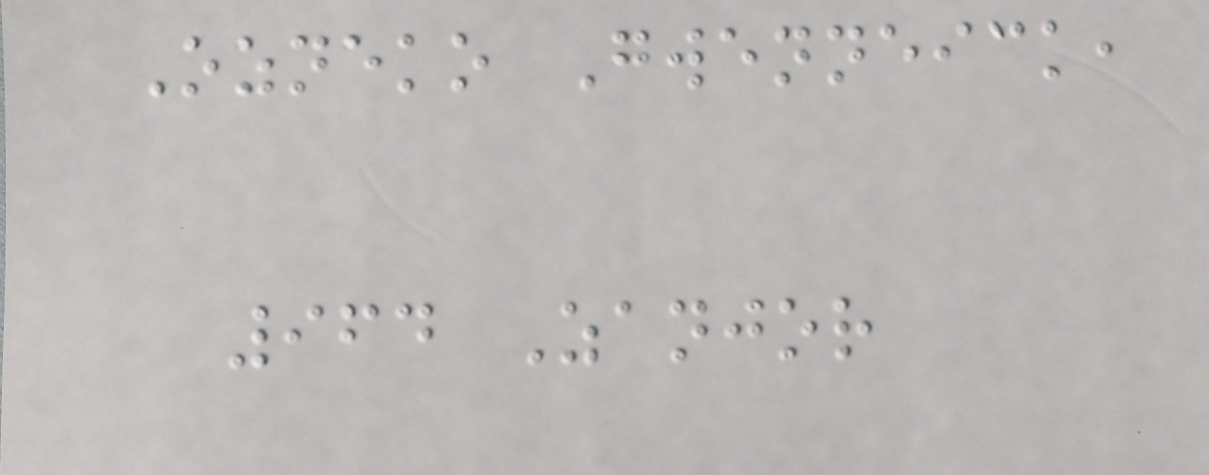Ozneko Gwenneick,
964 Zanjor
